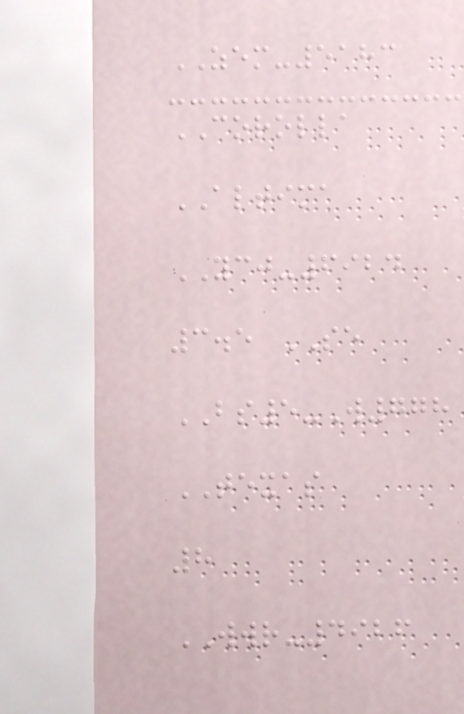ZEM-5183
COROLLA
ALTIMA
YCJ-6924
3.5 SE
BS5-W778
TEXAS
8
WWR-4926
